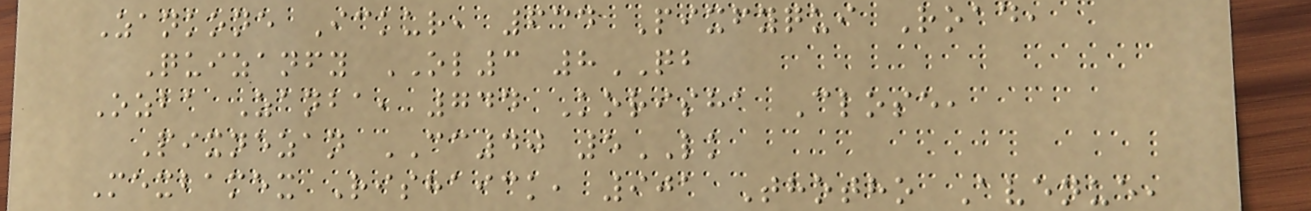Zankone Ickur, 634 Pixfyqui Road,
Quizanfy OL3 8QB
Ozba Zanba, 744 Korisha Close,
Pixnezan CC40 5LK
Mexbamex Rishaick, 901 Thotho Avenue,
